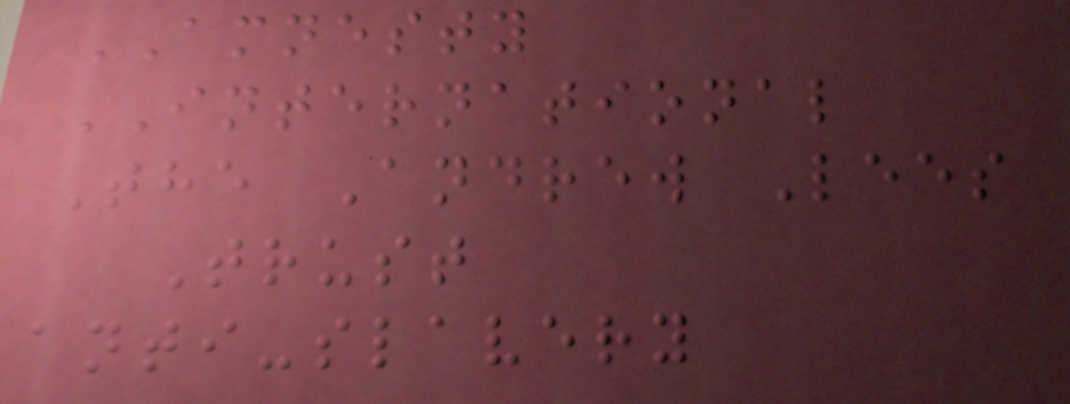AMNESTY
INTERNATIONAL
The Andrew Lees
Trust
anti-slavery
